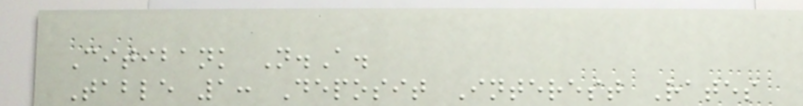Citibank N.A.
Table 1: Deposit Interest Rates
